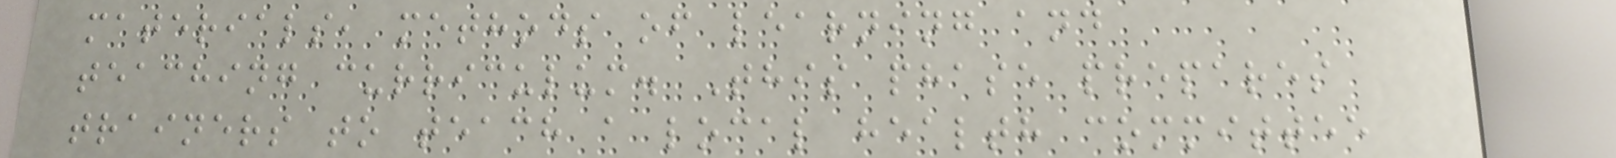materials, methods of learning and
teaching curriculum. This phase prepares
trainers to teach a local health committee
